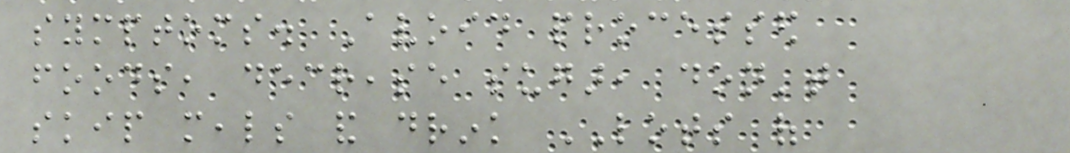symptoms. Avoid processed
foods, decrease sugar, don't
skip meals and drink LOTS of
